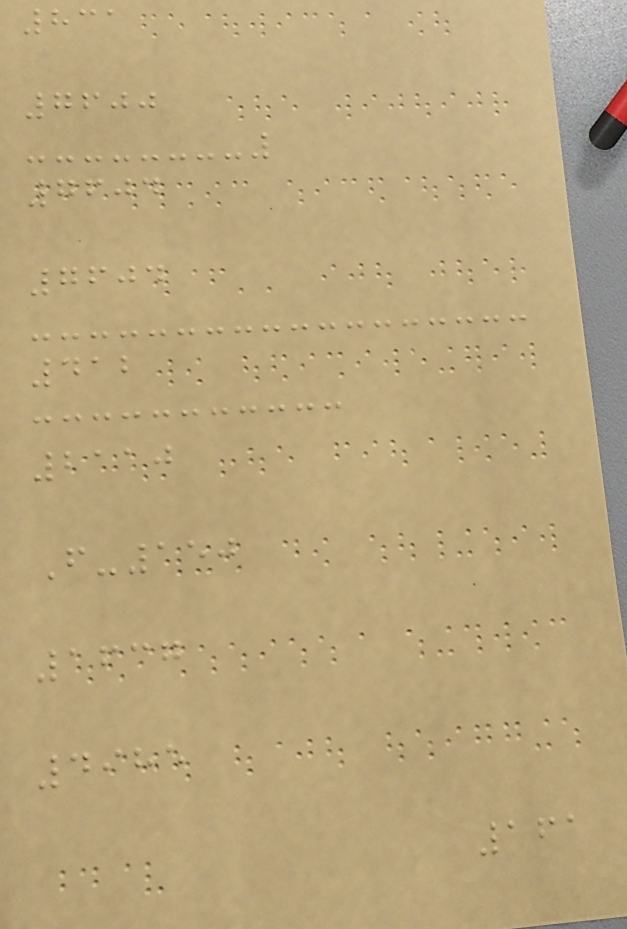831
7600
7604
7604
412
2110
F-150
1637
4985
161
